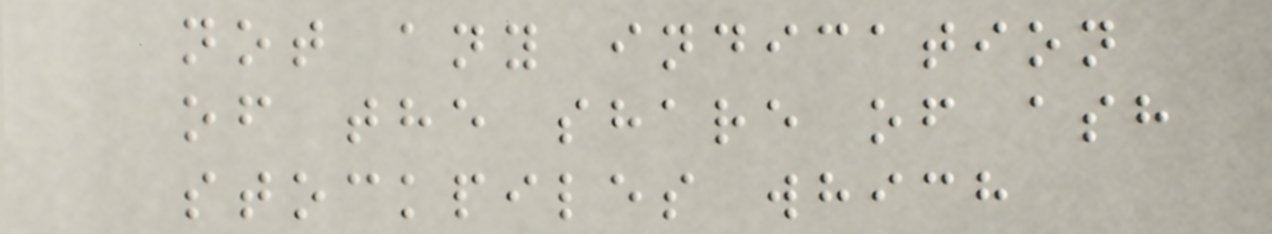not any indication
of the share of ash
stockpiles which
